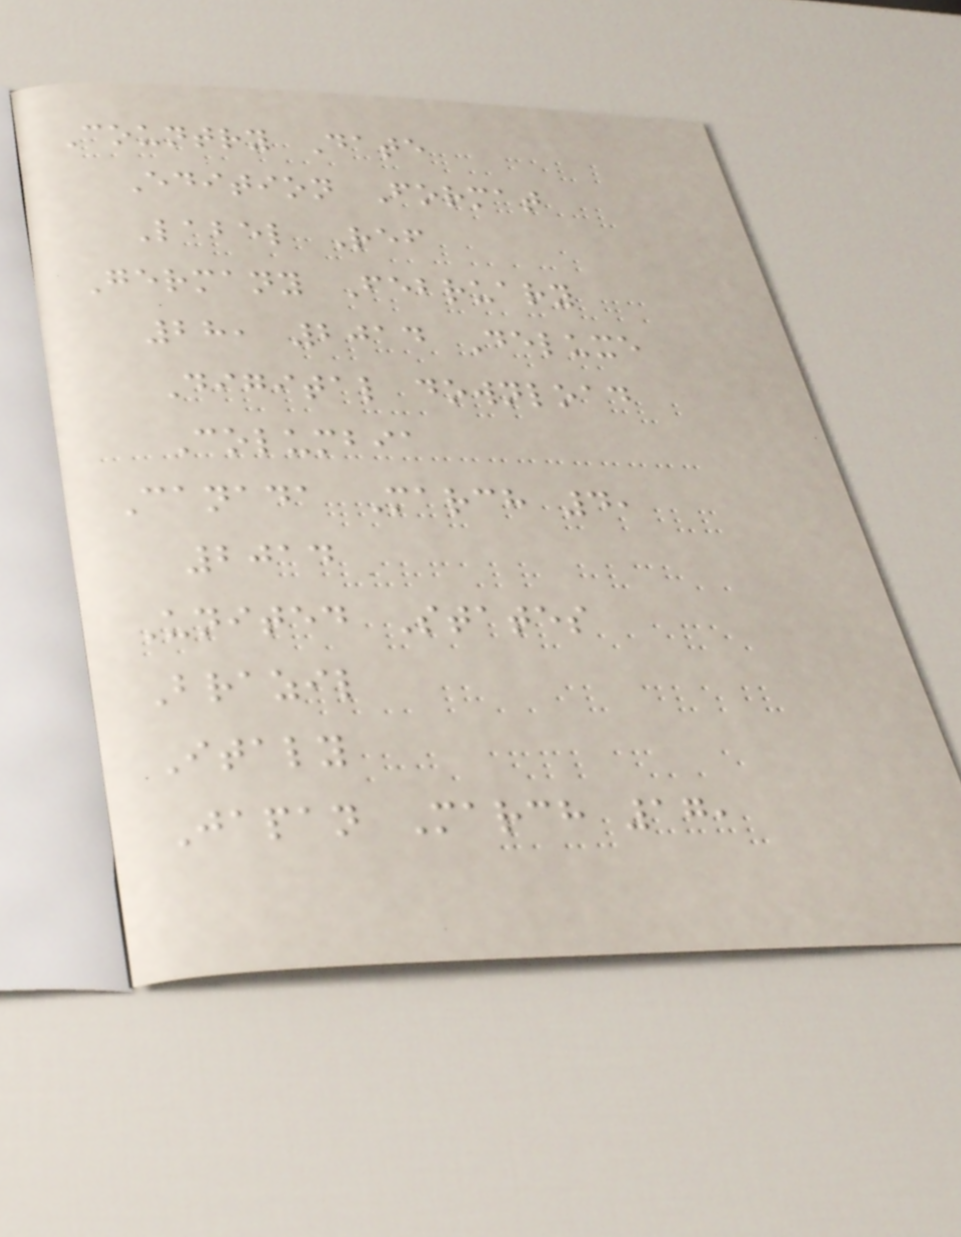Country Date
Edition Format
Label Ref
Germany February
28, 2014 Deluxe
Digital download
Columbia
Canada March 4,
2014
United States
Brazil
Italy
Japan March 17,
